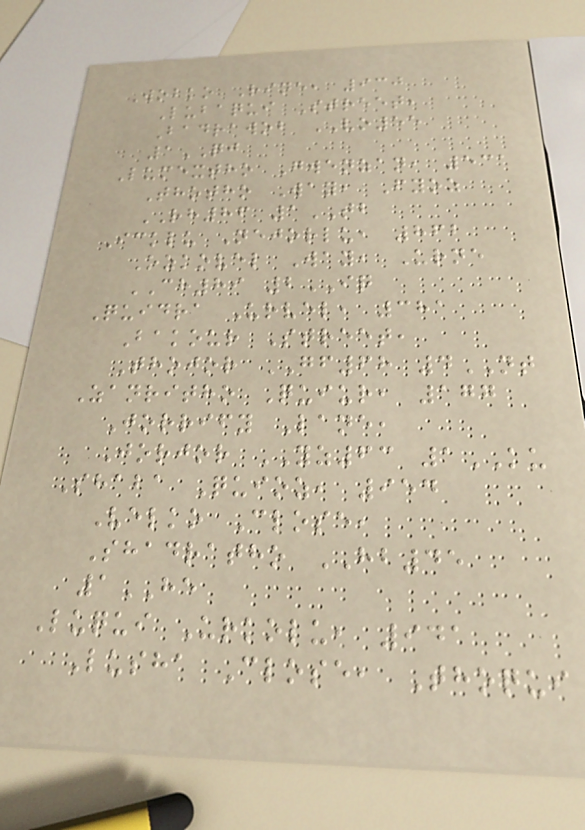Wobko Rine, 930
Lubaqui Street,
Badrawob VO55
1QJ
Lumextho Gwenzan, 531
Thotho Way, Fyoz
RH86 1TB
Icklu Nejorlu, 862
Ozkovel Way, Urne
CH89 2IQ
Quidra Urvel, 381
Bakour Street,
Thojor GF68 4NT
Zanritho Quiur, 177
Jorrify Lane,
Jorjor YZ63 1KU
Shaba Quioz, 954
Velko Close,
Shadratho HB45
1HE
Luqui Urkolu, 941
Lusha Close, Thoqui
